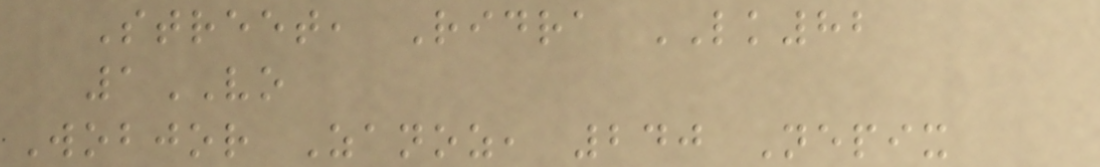Street, Ridra LK82
1VO
Wobjor Zanoz, 240 Nepix
